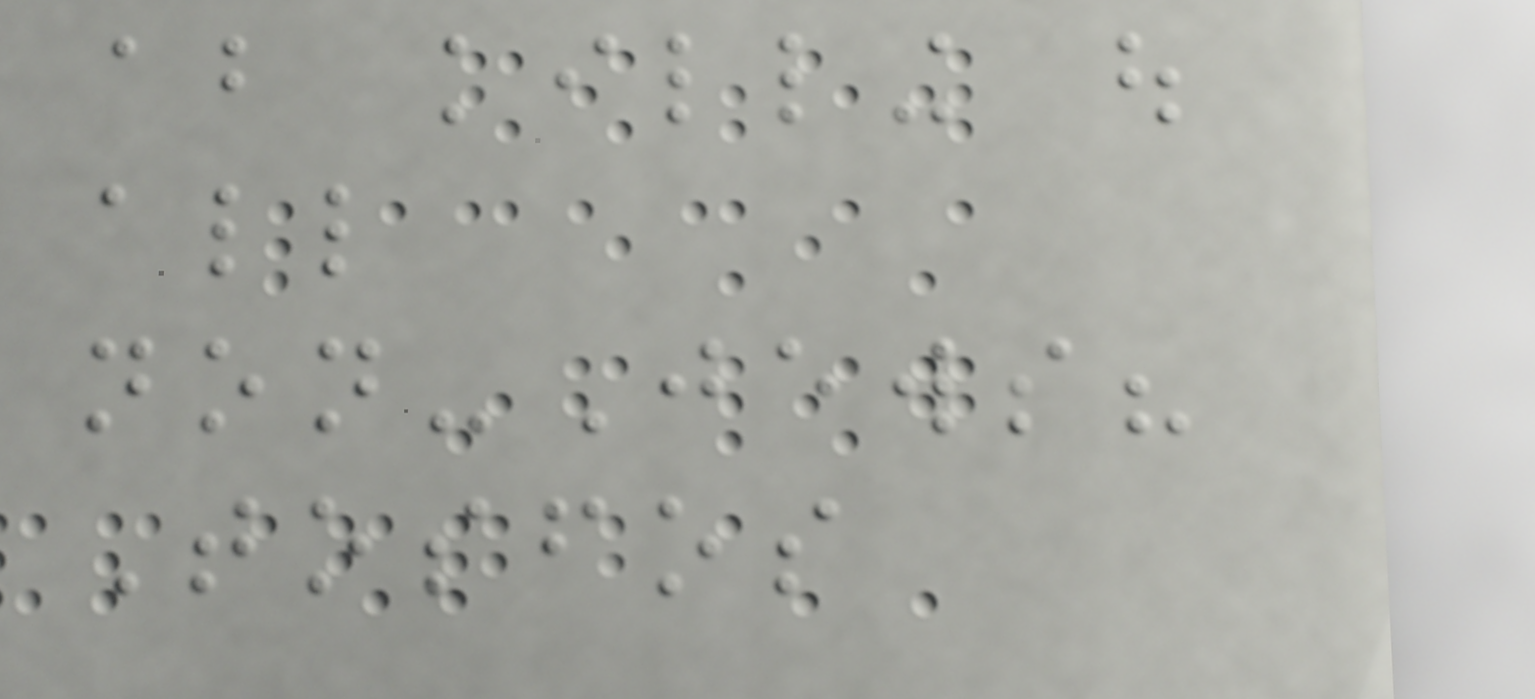about killing out
all
non-Jews?
Tosfos
